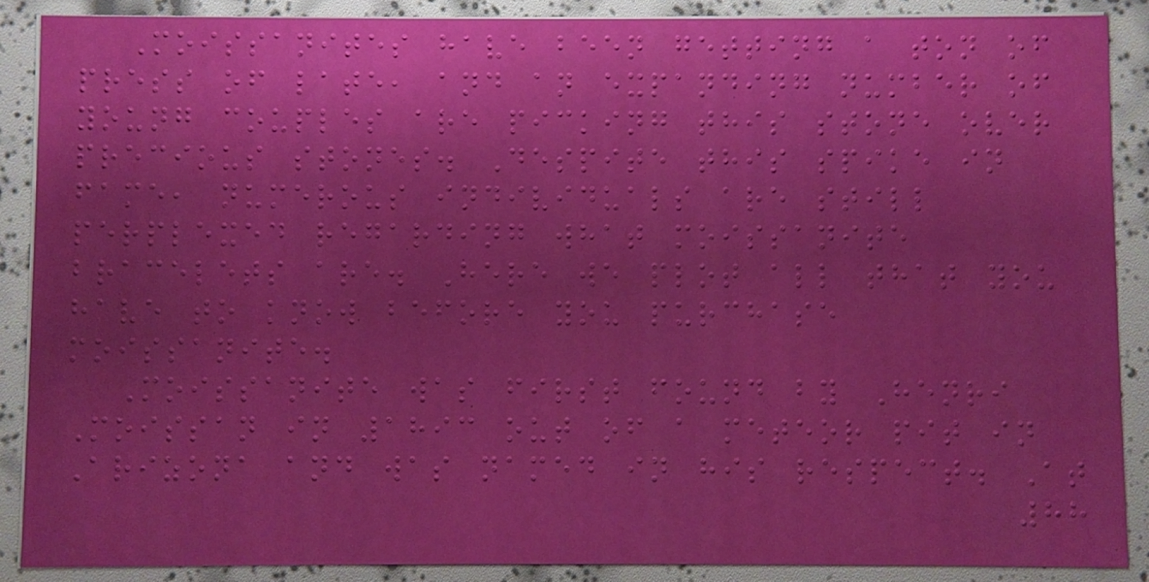Moissanites have been getting a ton of
press of late, and an expanding number of
young couples are picking this stone over
precious stones. Despite this spike in
fame, numerous individuals are still
perplexed regarding what moissanite
bracelets are. Here we plot all that you
have to know before you purchase
moissanite.
Moissanite was first found by Henri
Moissan in 1893 out of a meteor pit in
Arizona and was named in his respect. At
88
